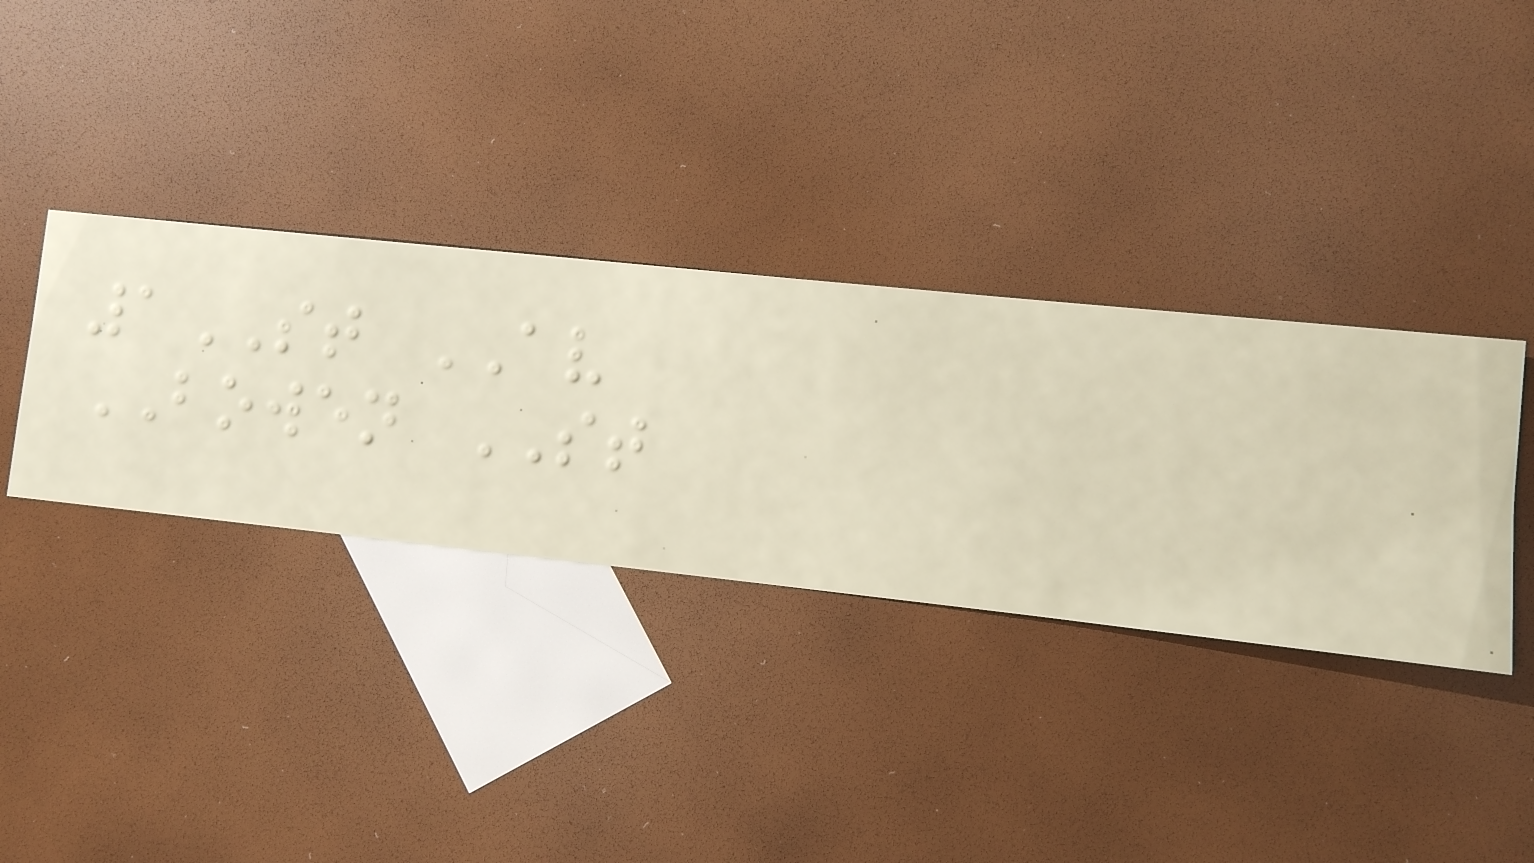1ST AV
BOWEN ST
